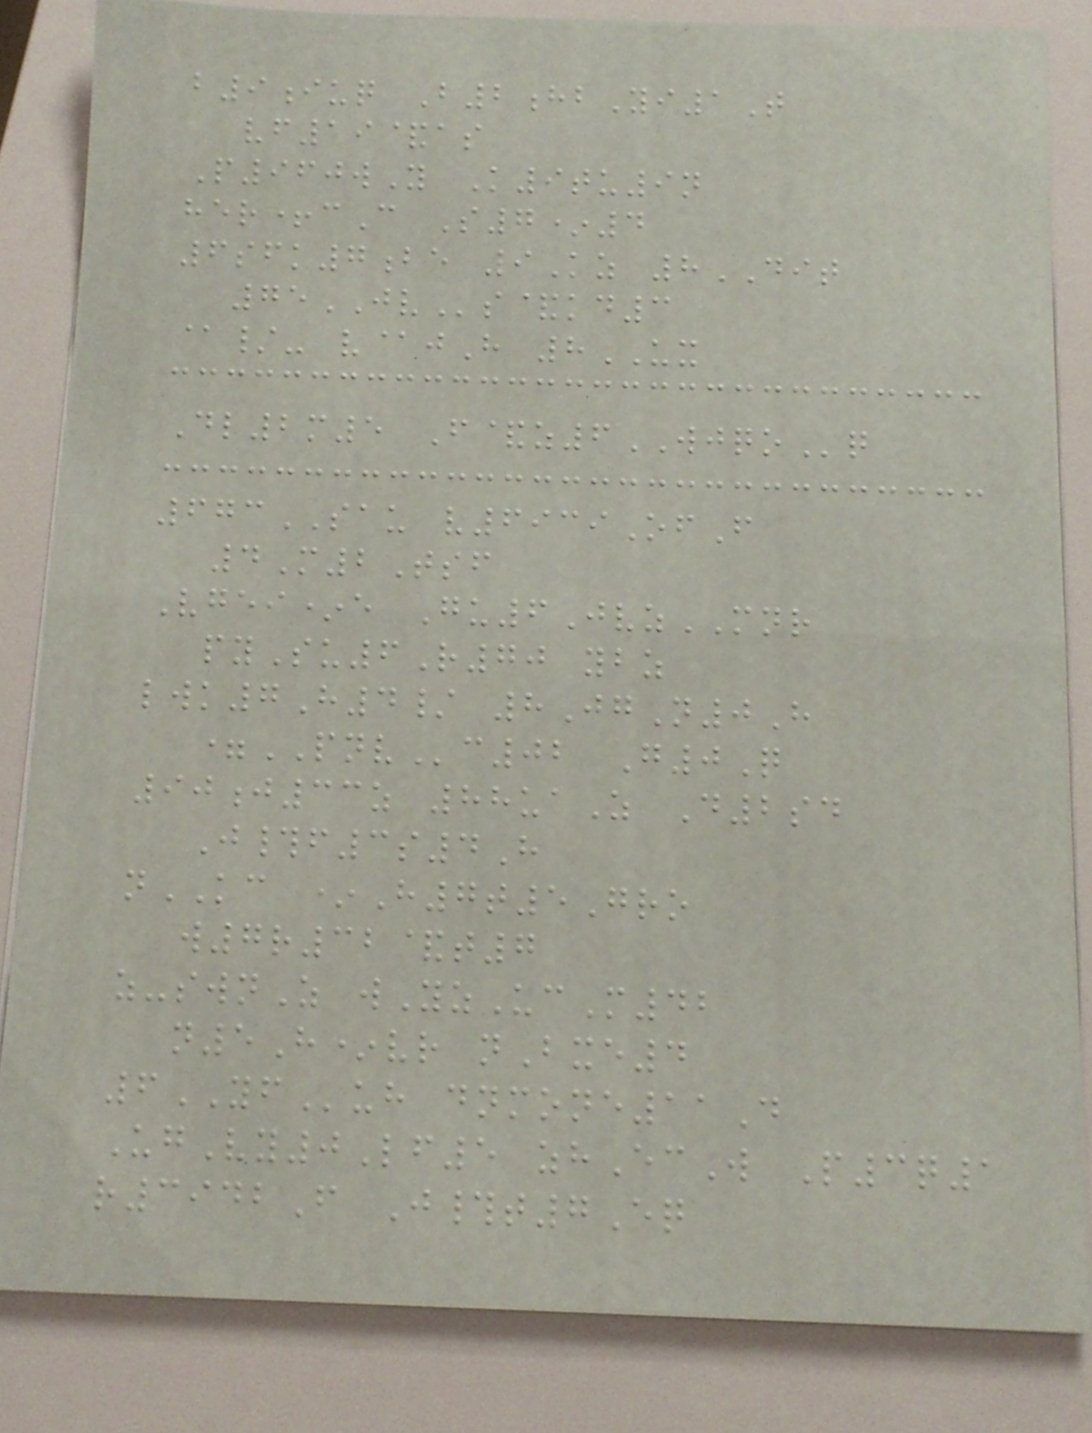b9iuq B2hbYi1T
vf19&as
P960wY K9tu9n
her+cC S7*4
6sfk7be 9Kz 8DIT
75JVs&kd3
@/- v@jH 8UX
Dl2m5 F&z6WJQOq
673SAU v6939OfF
4M2Tsf
Vgei*e Gu6JvzMNR
pySu6R70 ybz
lwk7H4/ 8JgN0H
=PNVc02 G0Q
90j33z 88uaZ D2sd
J#f3s4H
nKC *H7t5Gro
w7r32&t7
z-swnZ wYzUcM42
n5H*vr nBxe4
6YFuh dnmone11D
UgVy0Lf5 zhEcW P3q1
r3942F J#t7Eq
